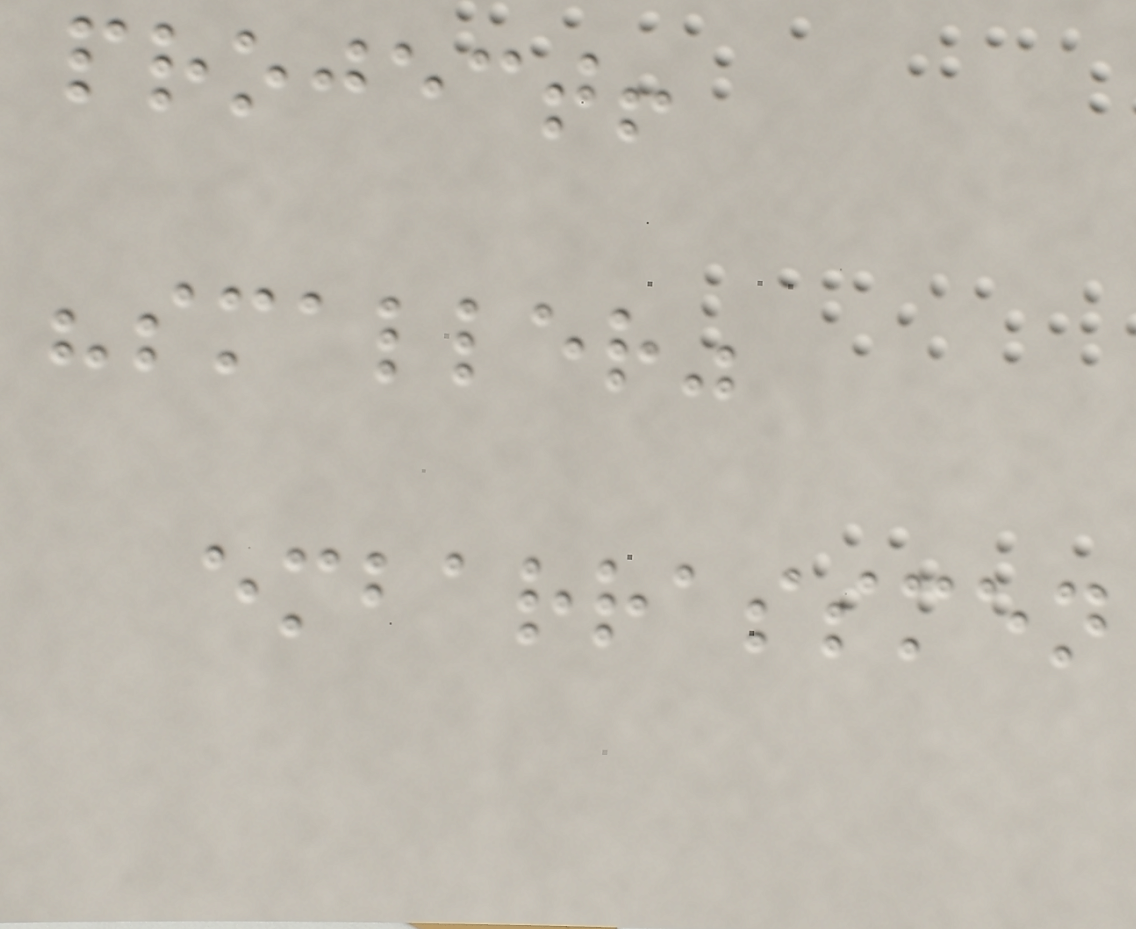project!
"smaller"
embarrassmen
